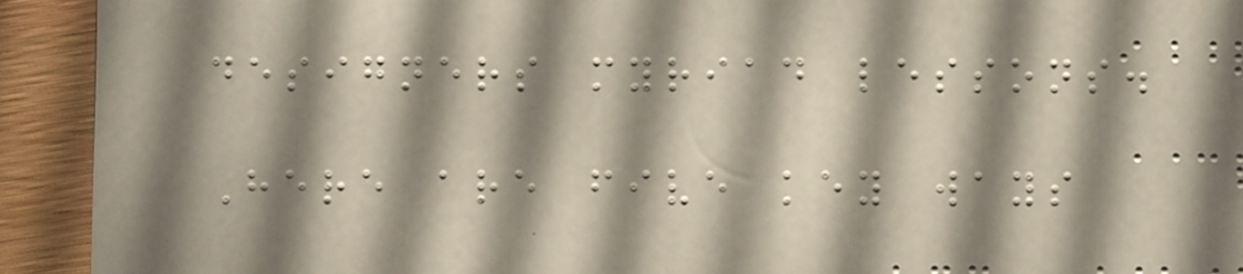designers myriad lessons.
Here are five key ways
